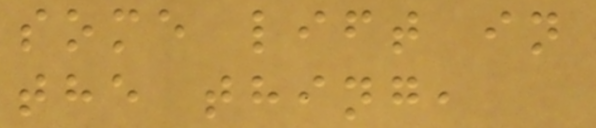some lift in
the thing,
